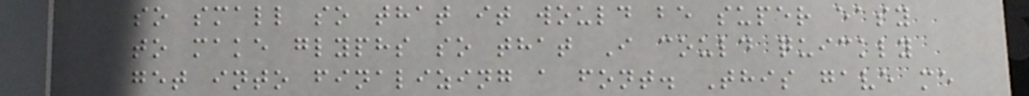so small so that it would be super easy
to make glyphs so that I could quickly
get into finalizing a font. This gave me
